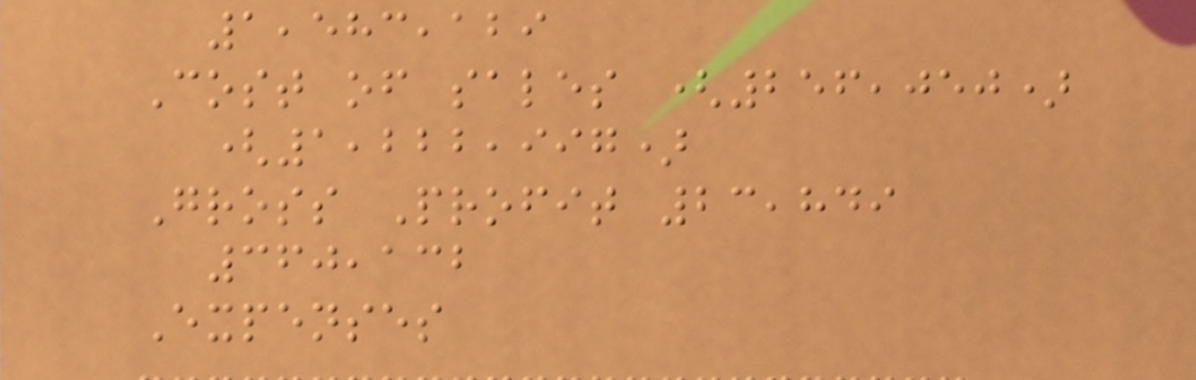1,583,129
Cost of sales (256,050)
(1,222,997)
Gross Profit 23,849
360,132
Expenses
